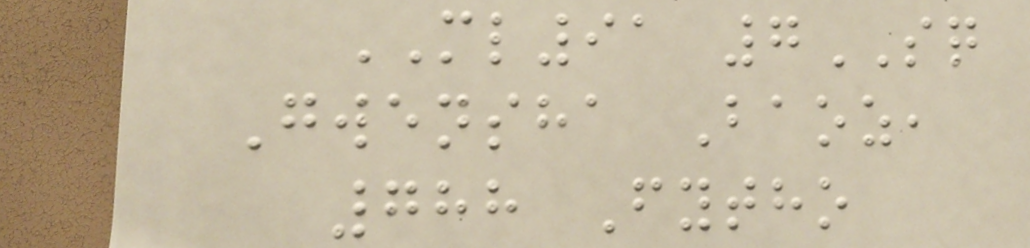ML91 7SQ
Gwensha Baoz,
788 Fytho
